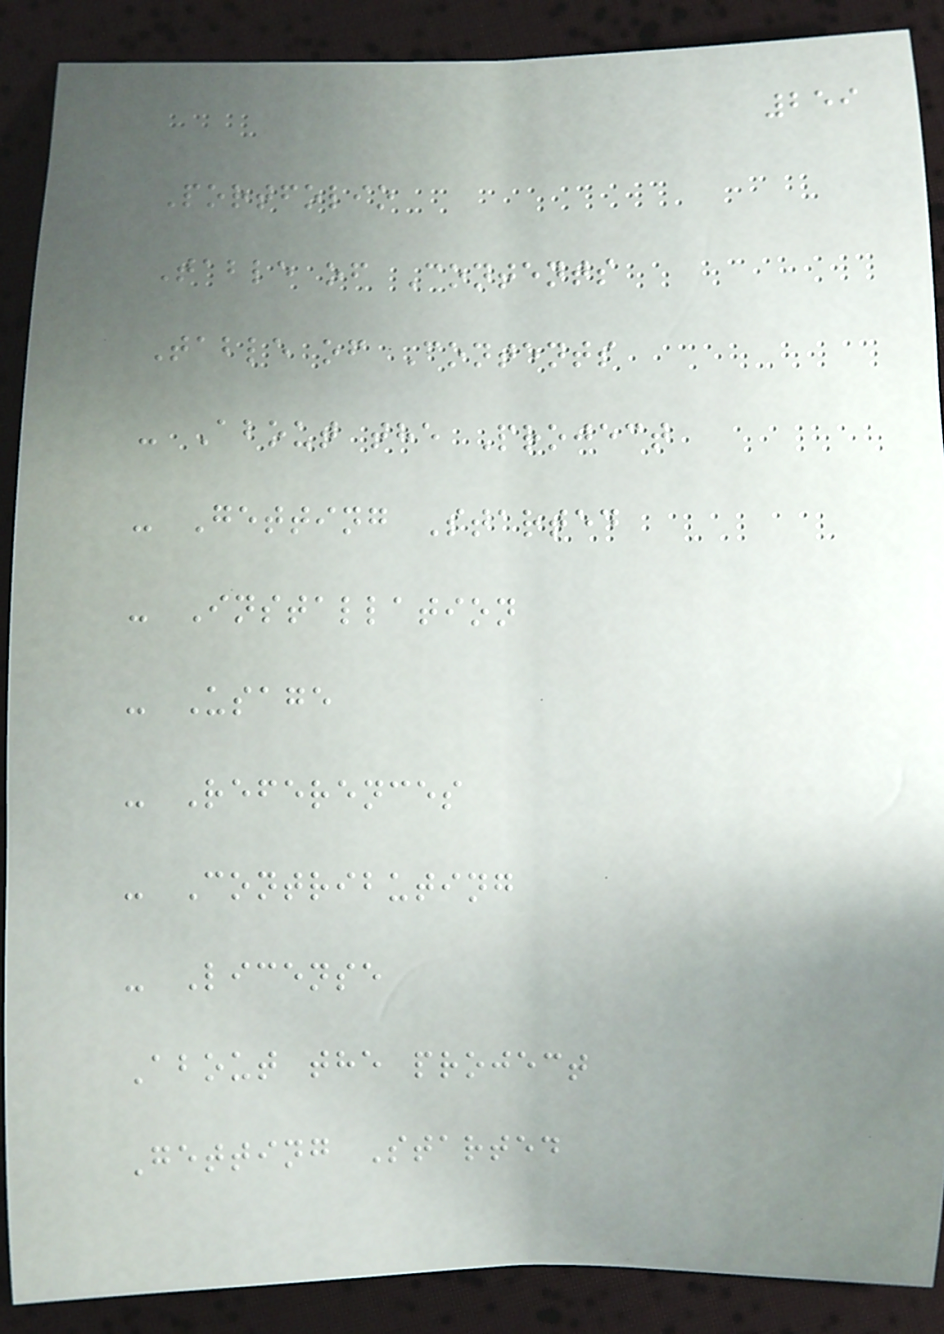259
Portfolio
Table of Contents
Table of Contents
- About the Project
- Getting Started
- Installation
- Usage
- References
- Contributing
- License
About the project
Getting Started
